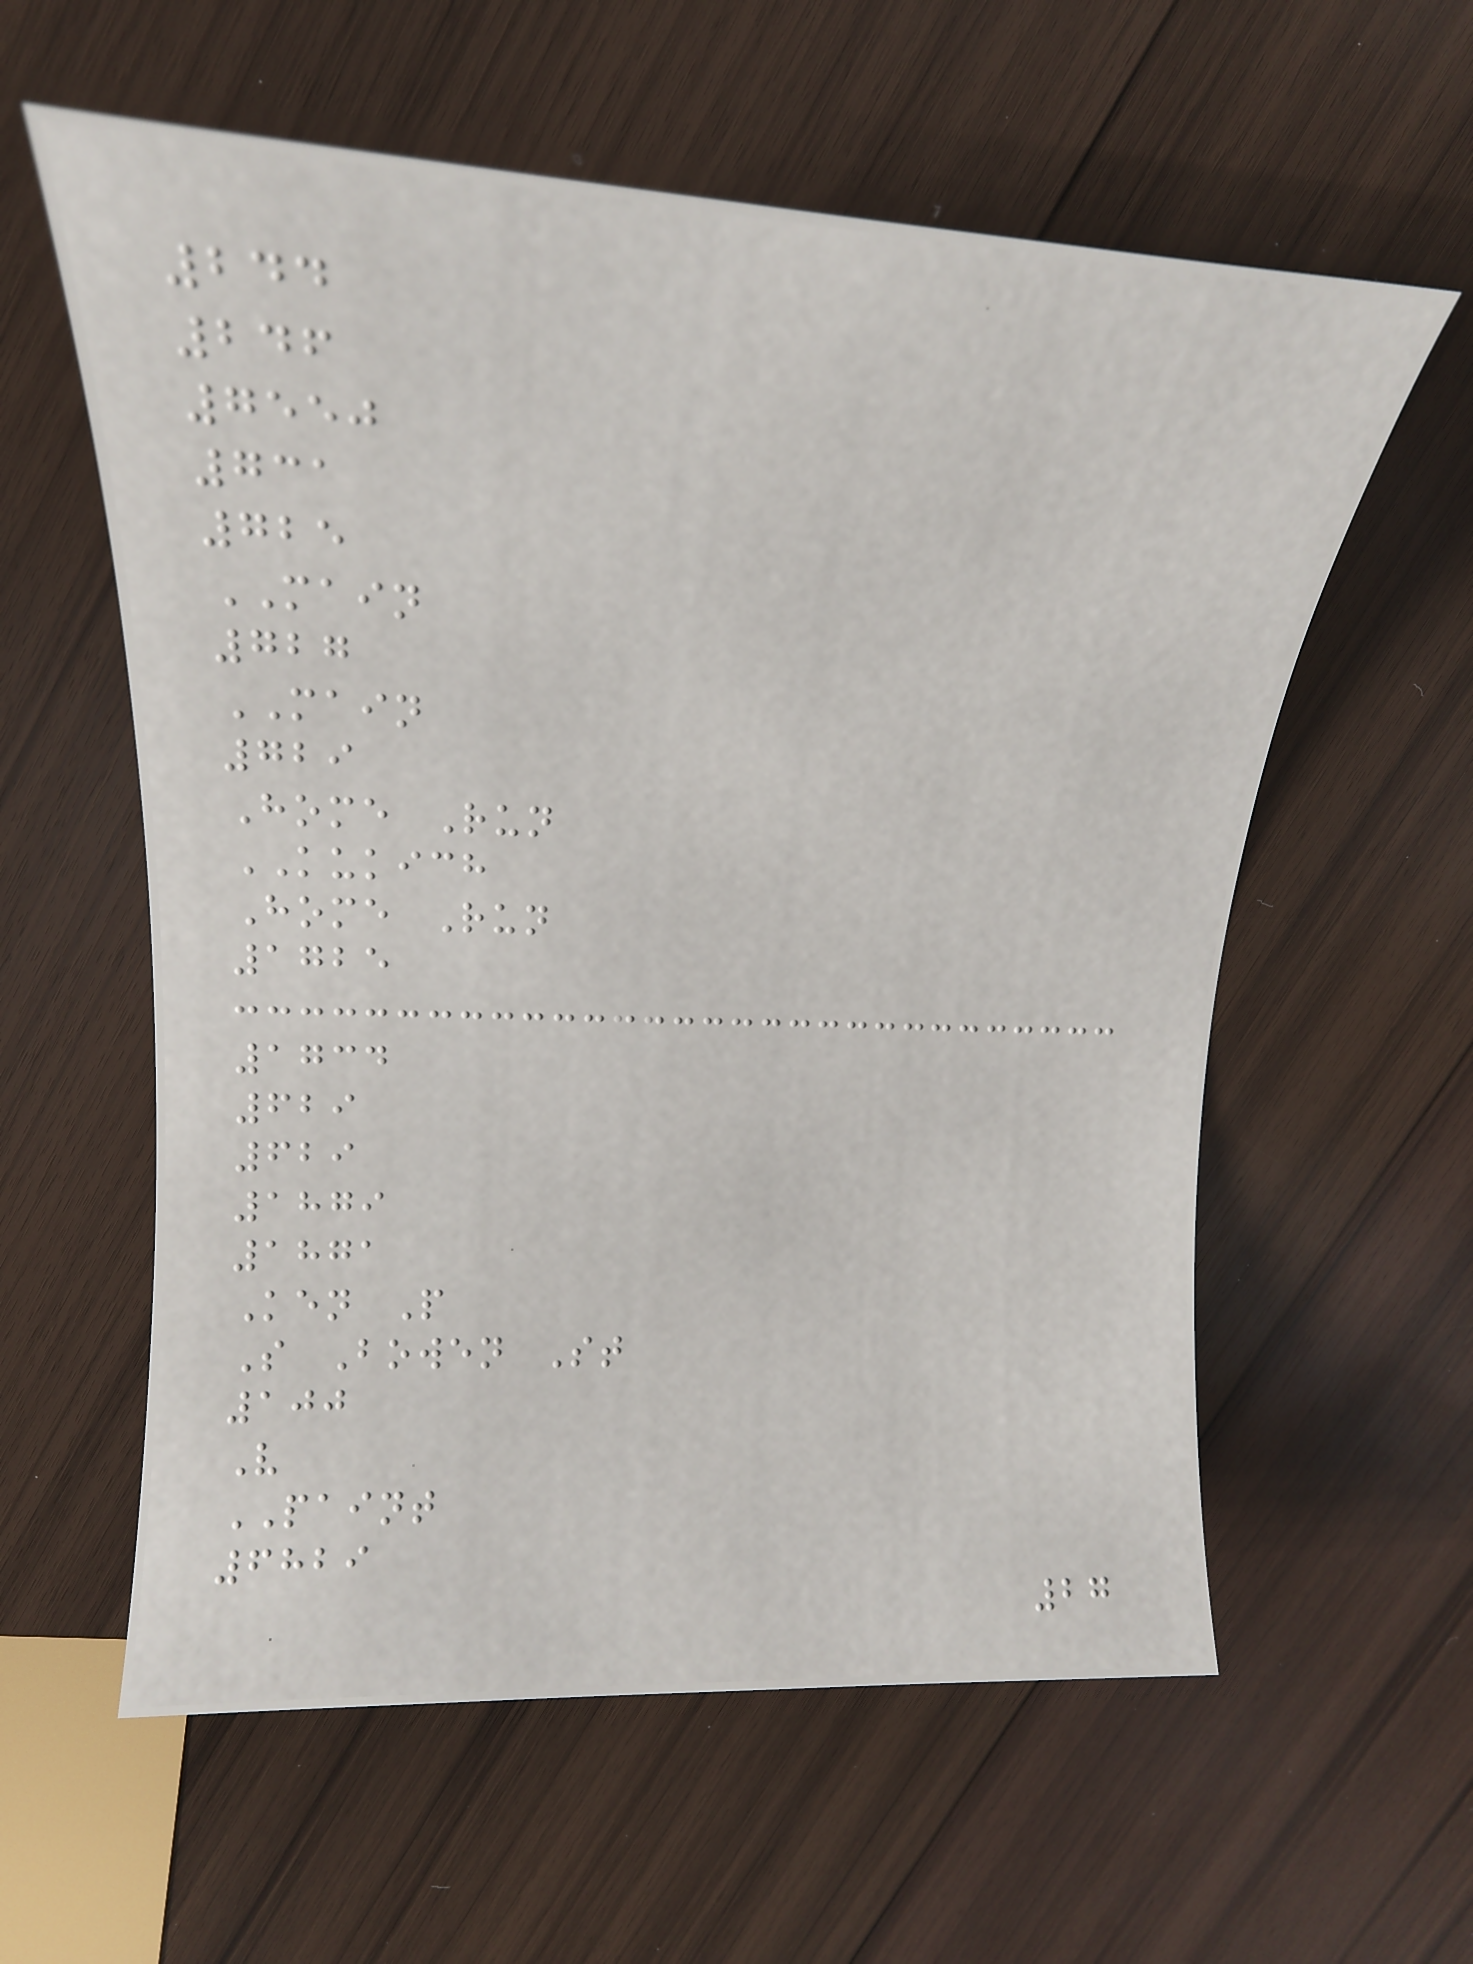244
246
7550
731
725
MAIN
727
MAIN
729
Home Run
KUKICH
Home Run
1725
1734
629
629
1879
1871
Ken P
S Bowen St
100
V
PAINT
6829
27
